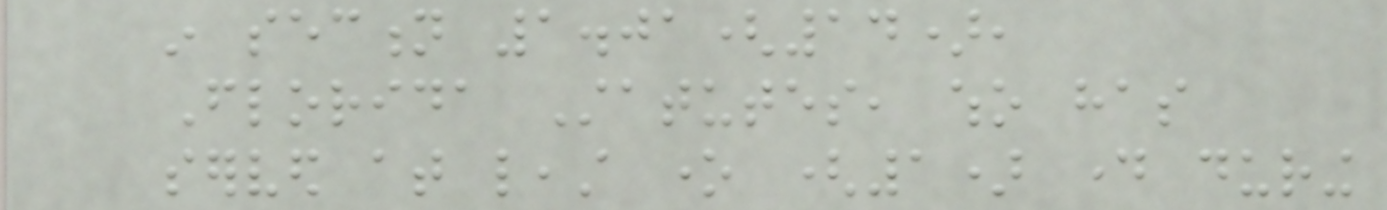in section 1.01(14),
Florida Statutes, who has
served at least one (1) day during
